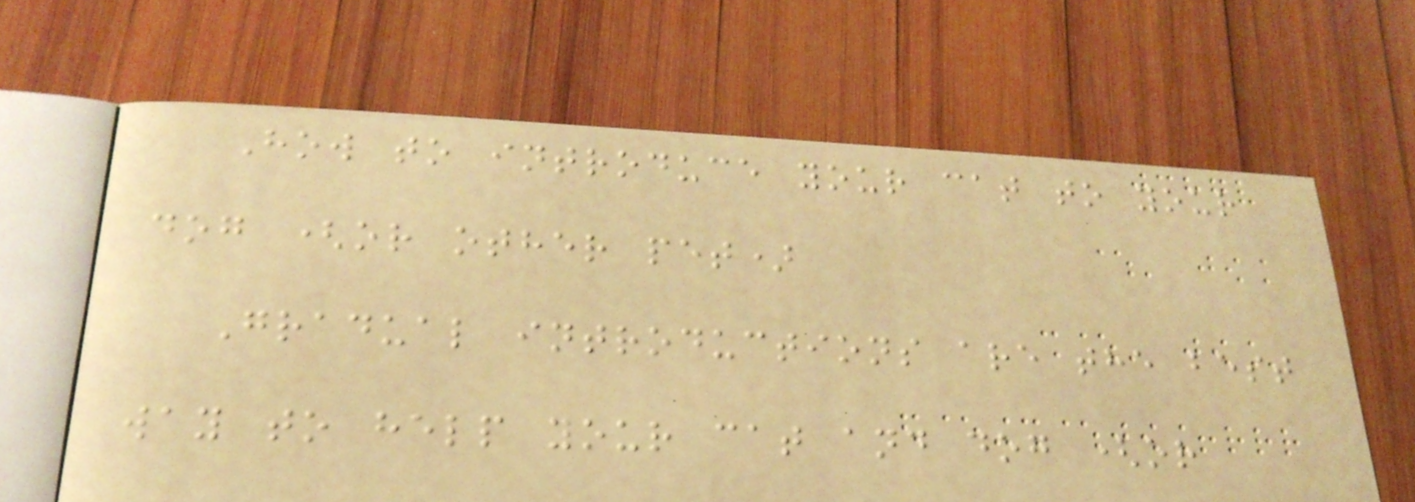How to introduce your cat to your
dog (or other pet)
Gradual introductions are the best
way to help your cat and dog (or
